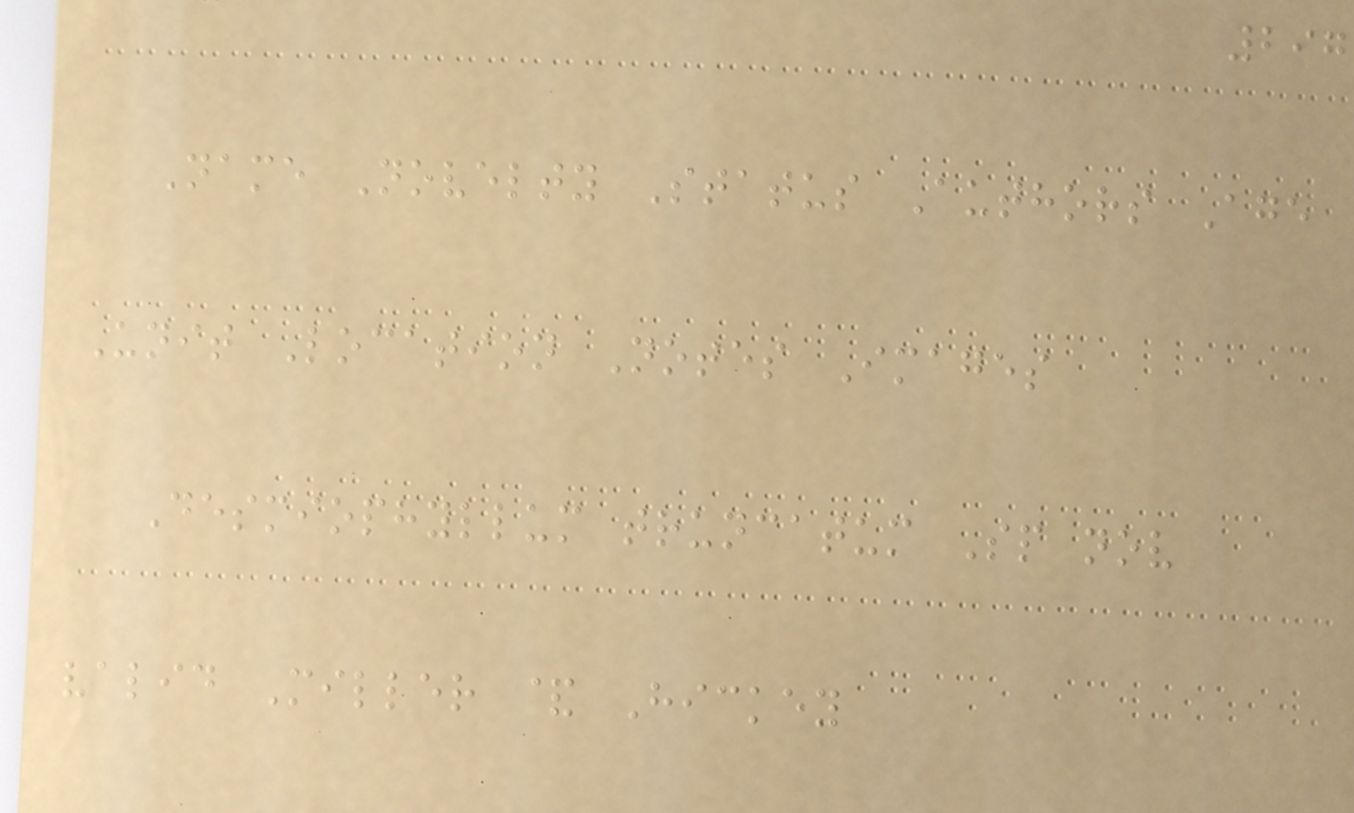297
Name Novelty Status Authors Age
Unit Location Notes Images
Desmiophyllum truncatum Sp nov
valid Miller & Hickey
